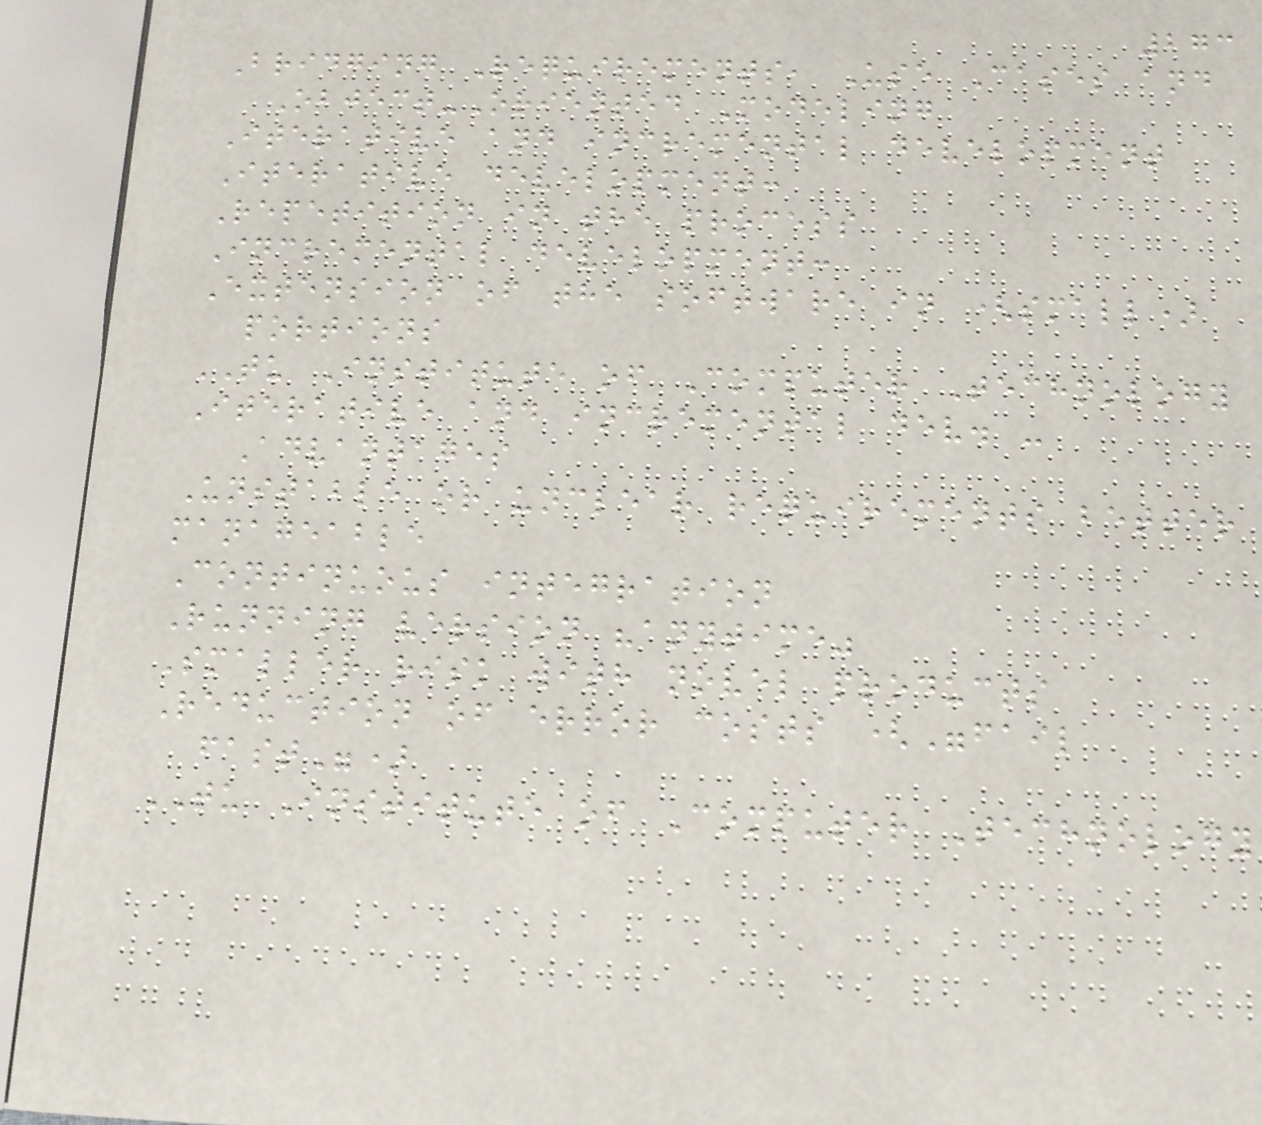273
Bridging Requirements, Use Cases and
Object-Oriented Modeling
Iterative and incremental development
Iterative development:
Repetition in the process
Incremental development:
Extension of the software in (small)
portions
TU Institute of Computer Technology
Iterative and incremental dev. -
Advantages
Unstable or unclear requirements better
manageable
Continuous integration
Running version "anytime"
Smaller risk with novel products
Reduction of error costs ("fail
fast")
TU Institute of Computer Technology
